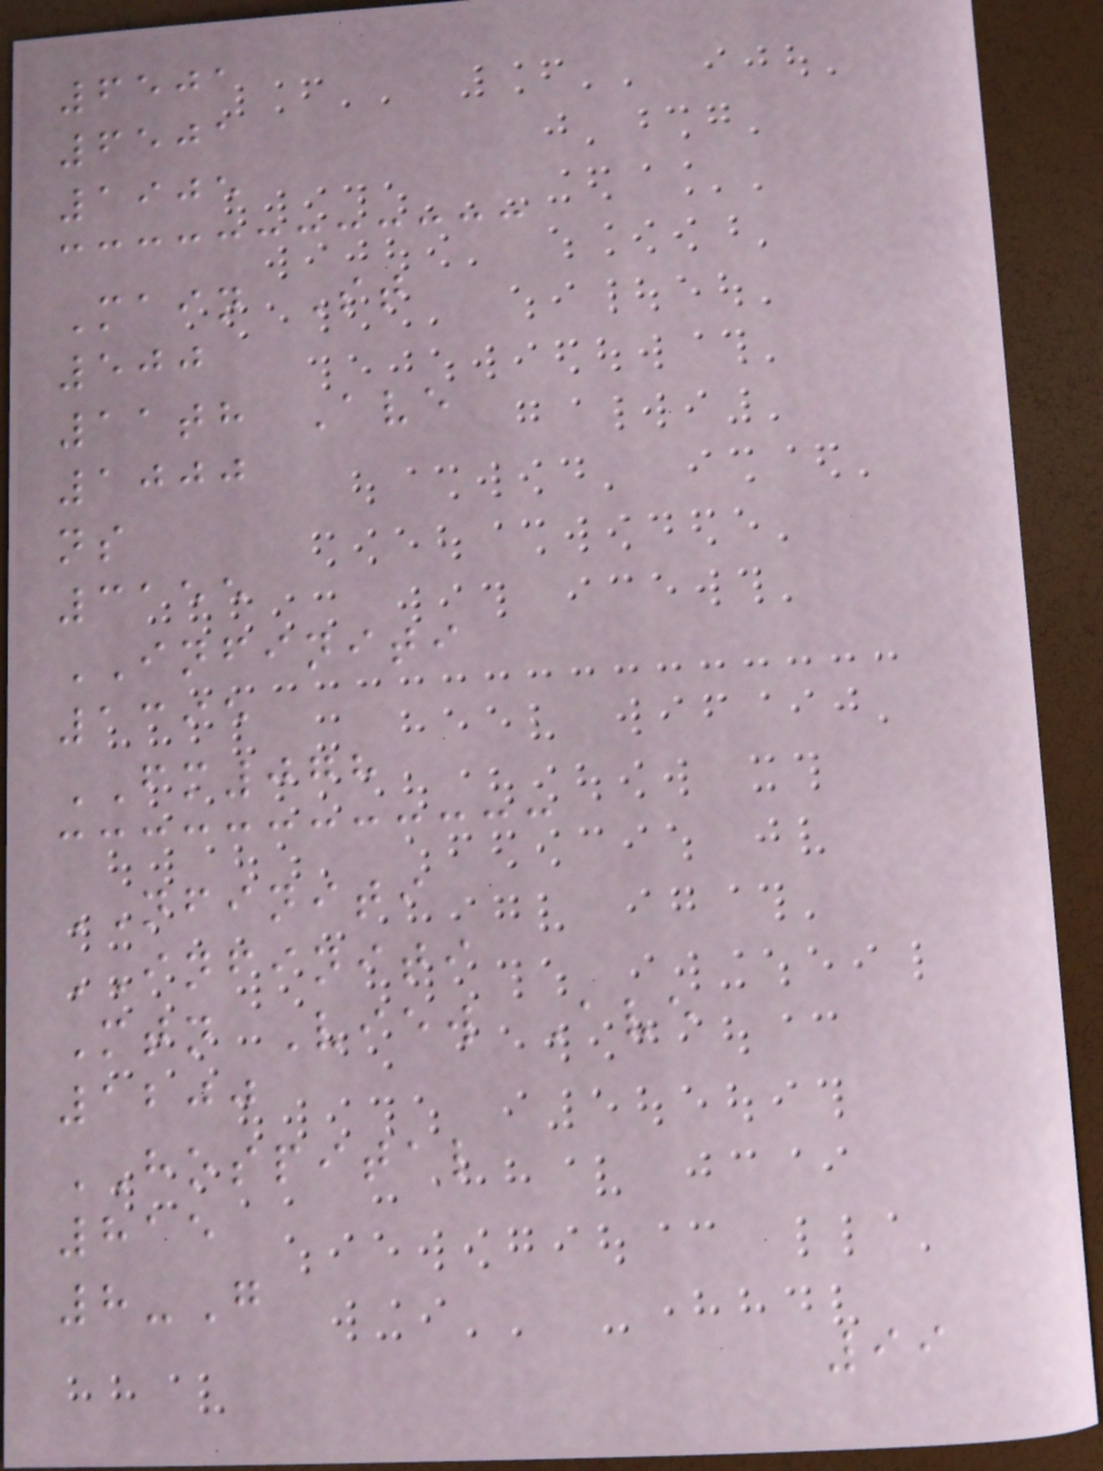6501
6501
1905
Main St
500
11th Ave
1000
ns
3155
INFINITI
1395
FM078
NFINITI
INFINITI
Mtn View Ave
1200
HOSPITAL
815
8-G
99
